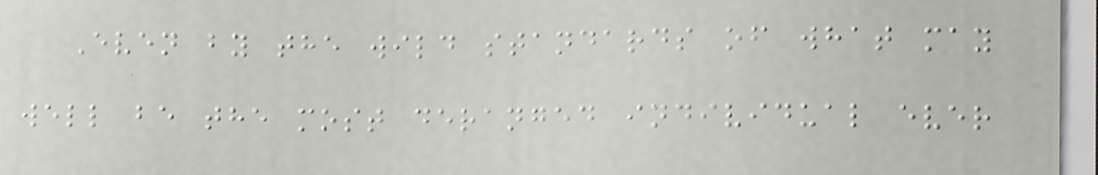Even by the wild standards of what may
well be the most deranged individual ever
